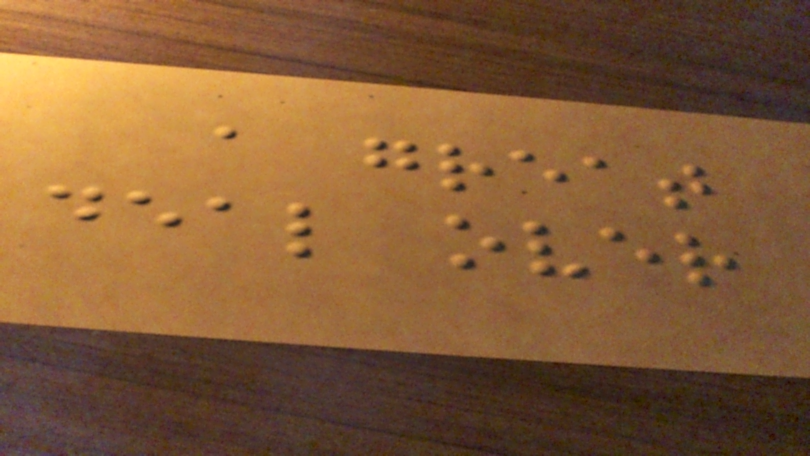a great
deal over
